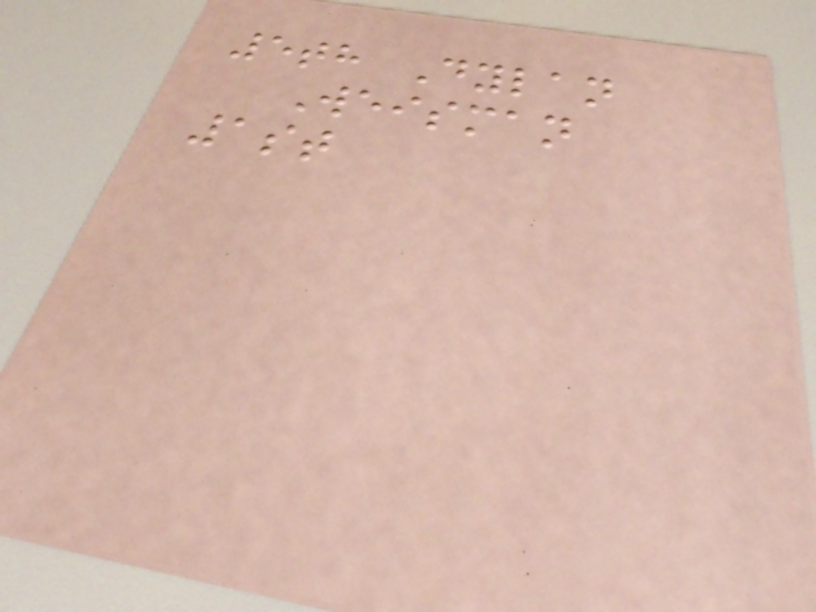5th Dylan
Weisman
1st
